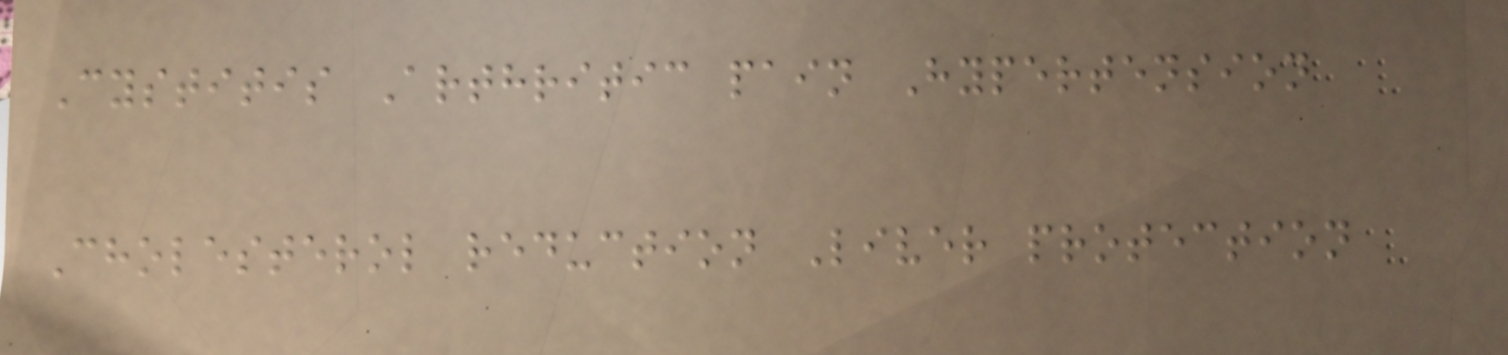Cystitis Arthritic pain Hypertension
Cholesterol reduction Liver protection
